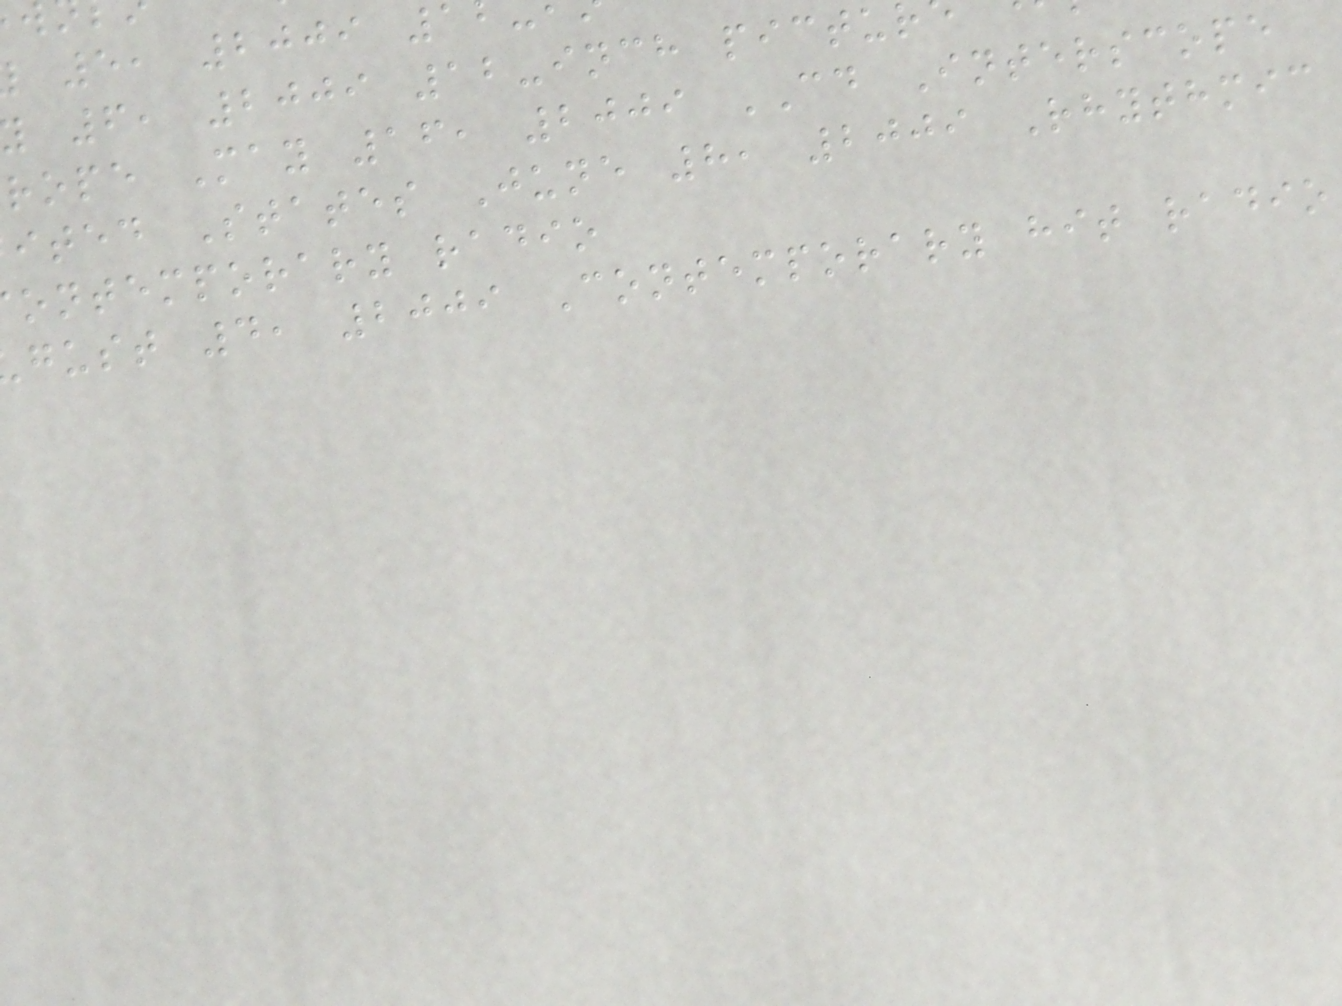5, 2009 1
6, 2009 12-inch pictu
rope May 16, 2009 CD Interscope
ited States June 8, 2009 Rhythmic
ontemporary radio
gust 4, 2009 Contemporary hit radio
